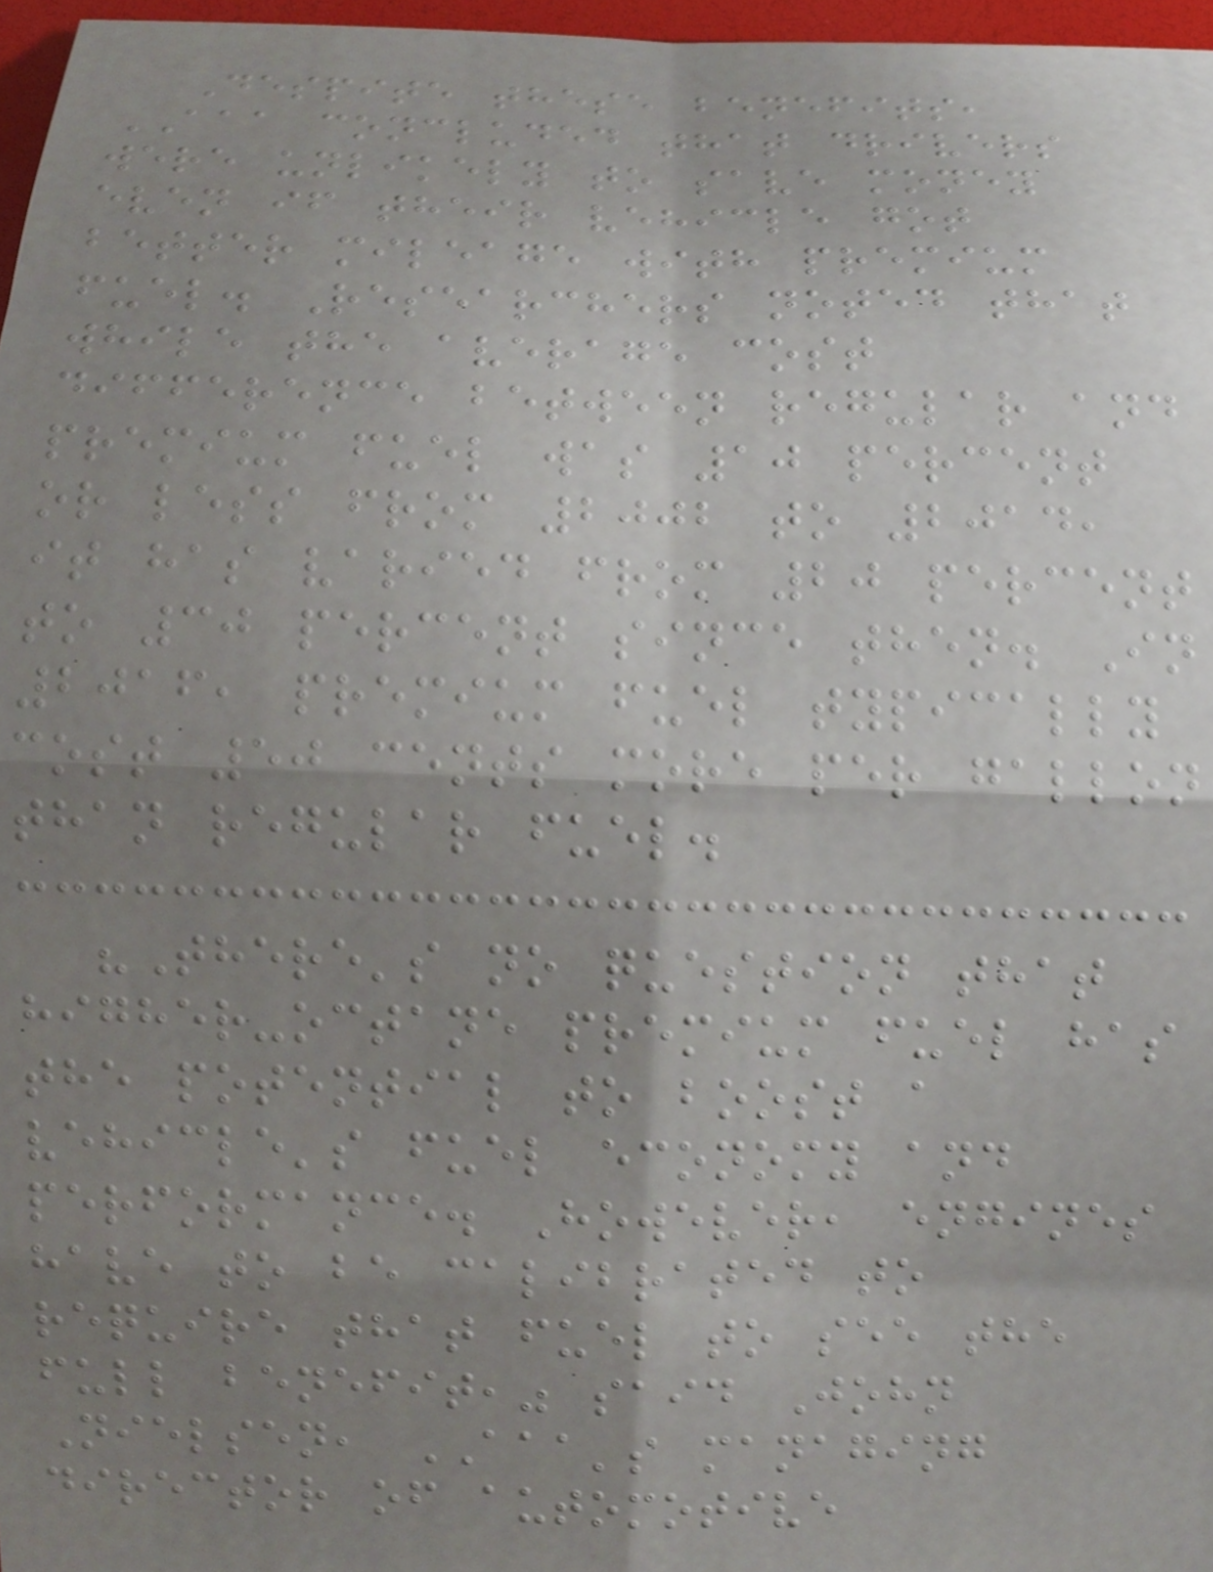Despite these benefits,
AAA concluded that drivers
were unlikely to save money
even if their vehicle got
better mileage with premium
fuel. Researchers noted that
while the average cost
difference between regular and
premium fuel was 10 percent
or less from 2002 to 2014,
it has varied from 20 percent
to 30 percent since then. In
2016, premium fuel typically
cost 50 cents more per gallon
than regular fuel.
"There's no question that
higher-octane premium fuel has
the potential to boost a
vehicle's fuel economy and
performance. However, engines
have to be calibrated to
require that fuel to see the
full benefit," said John
Nielsen, AAA's managing
director of automotive
